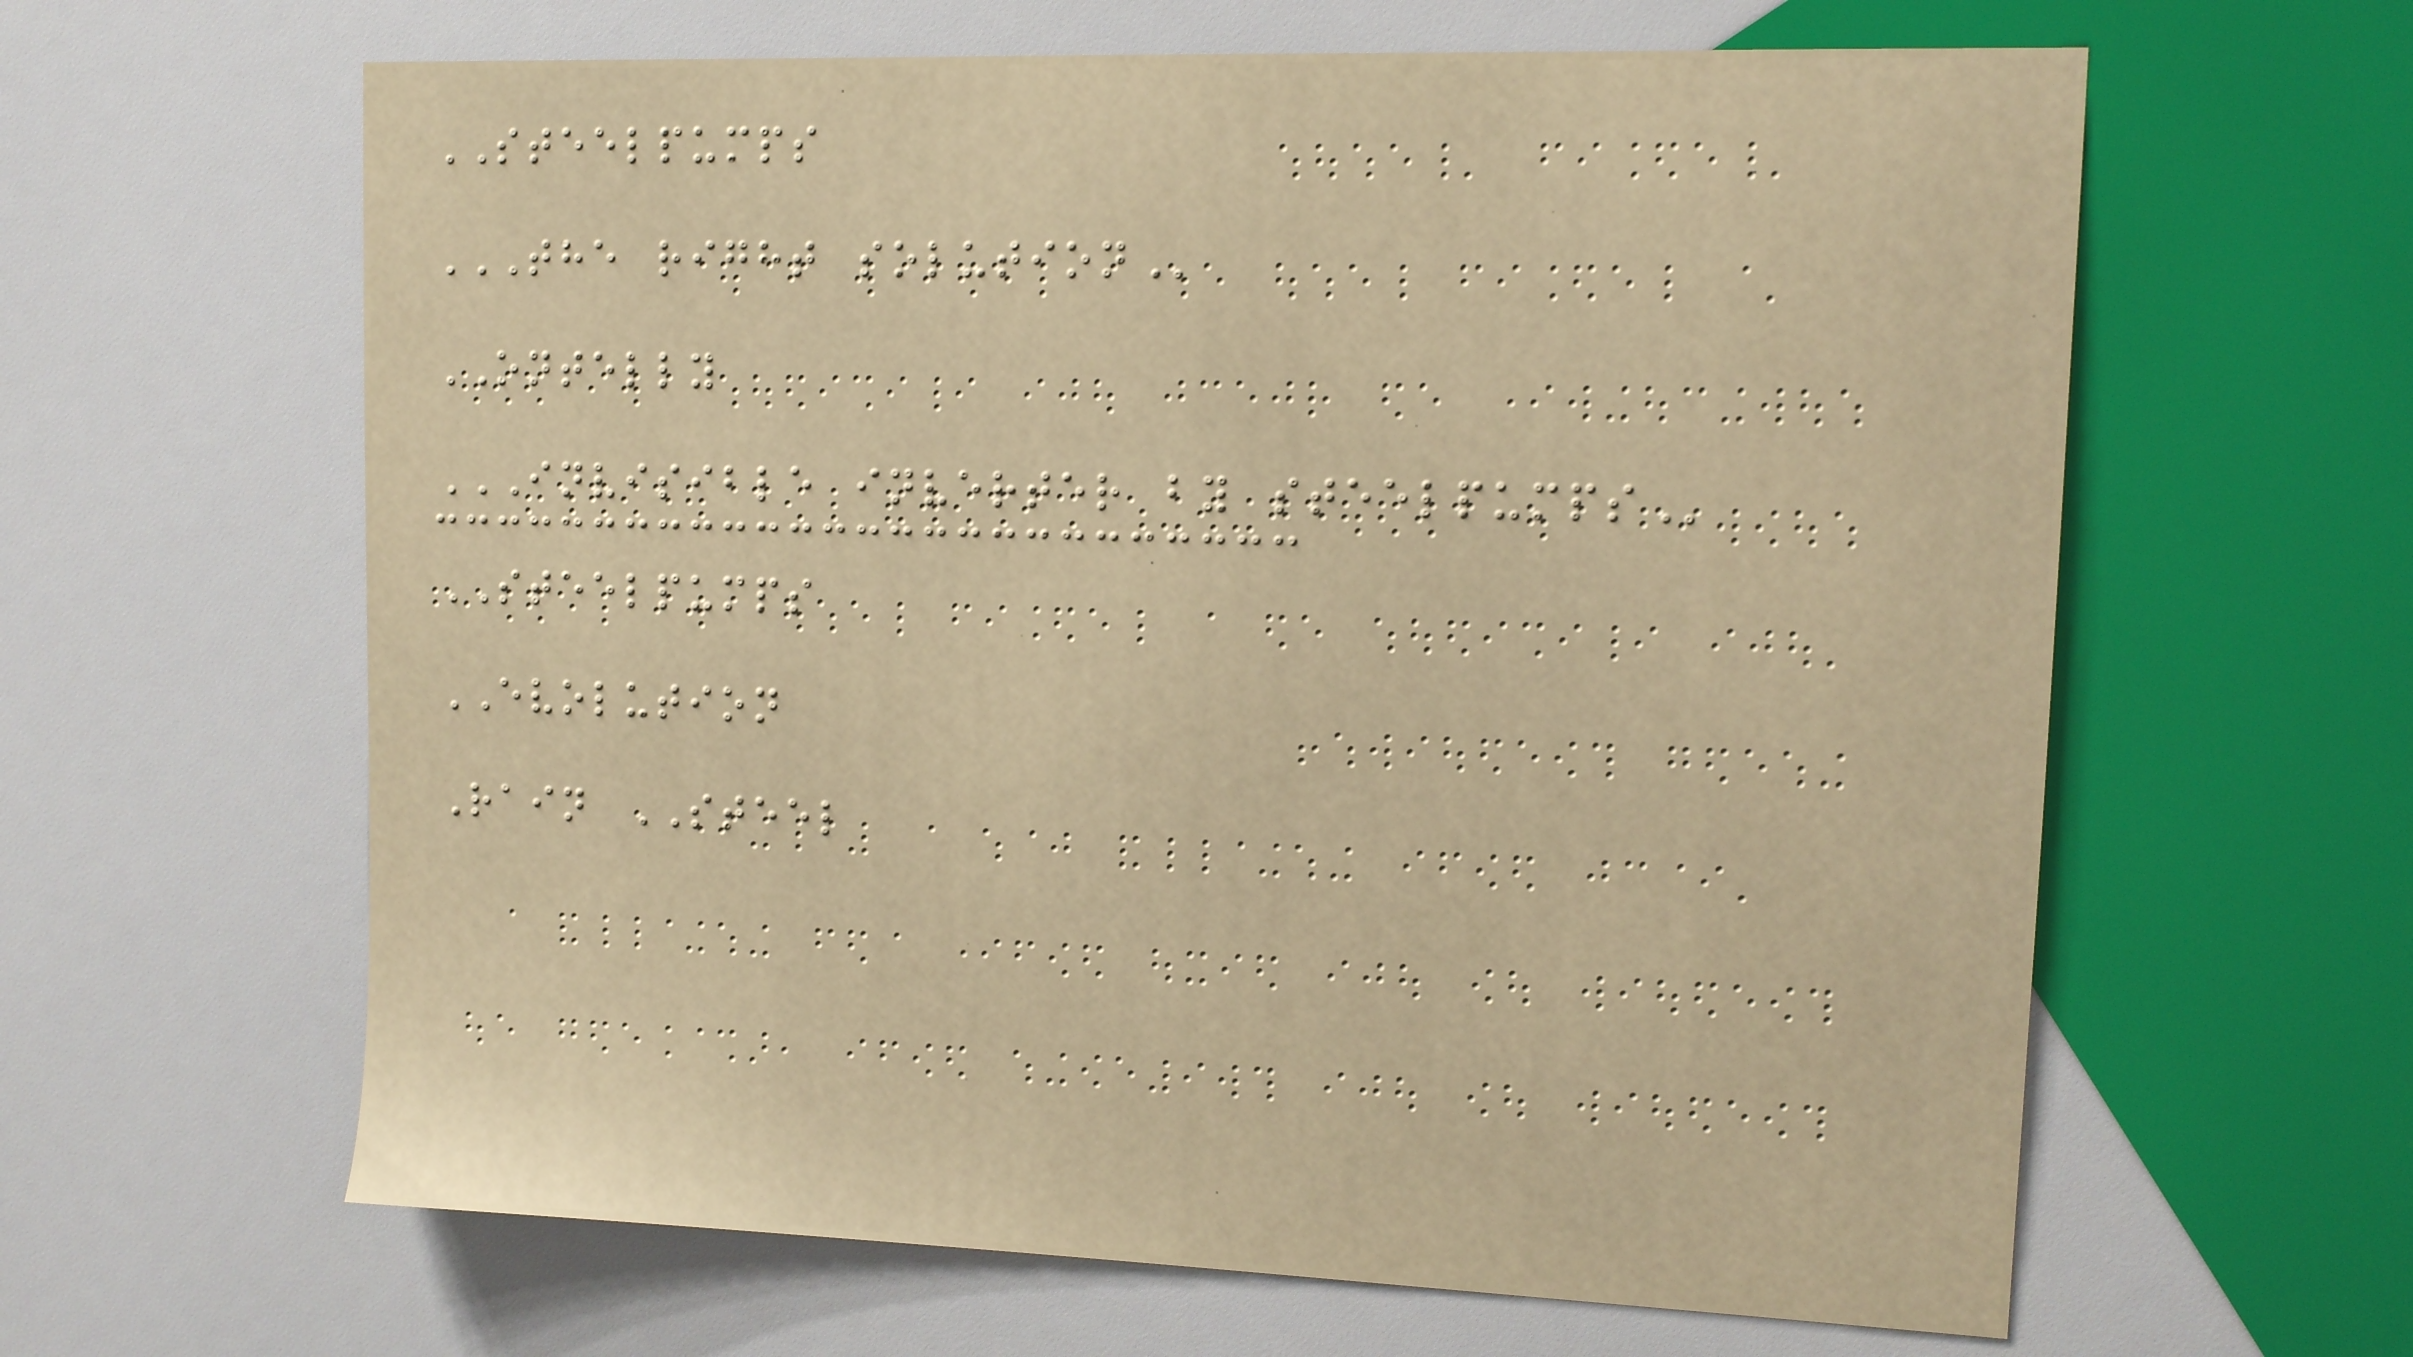STEELPUMPS
THE RIGHT SOLUTION
ONTELLY
INVISIBLE INVERTER BY STEELPUMPS
STEELPUMPS
EVOLUTION
Rain STEEL
